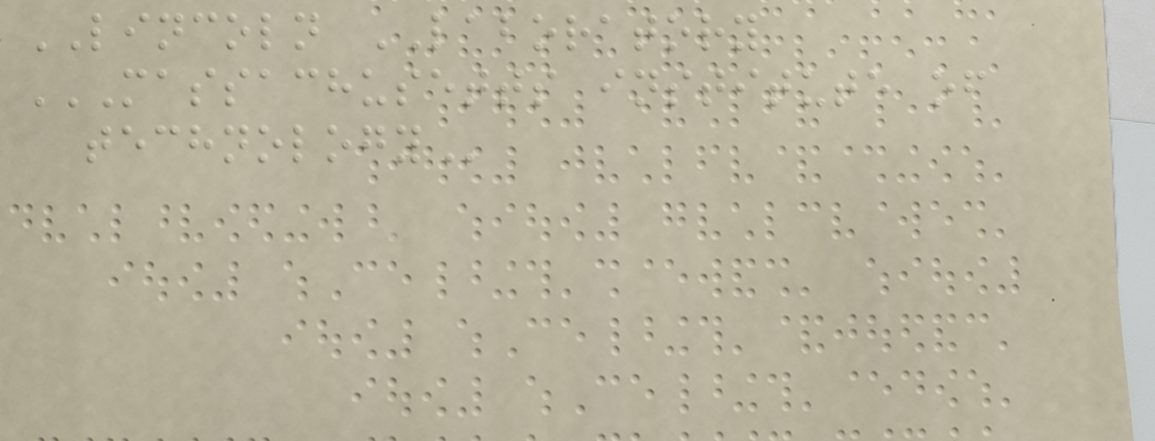LINCOLN LABORATORY
MASSACHUSETTS INSTITUTE OF
TECHNOLOGY
